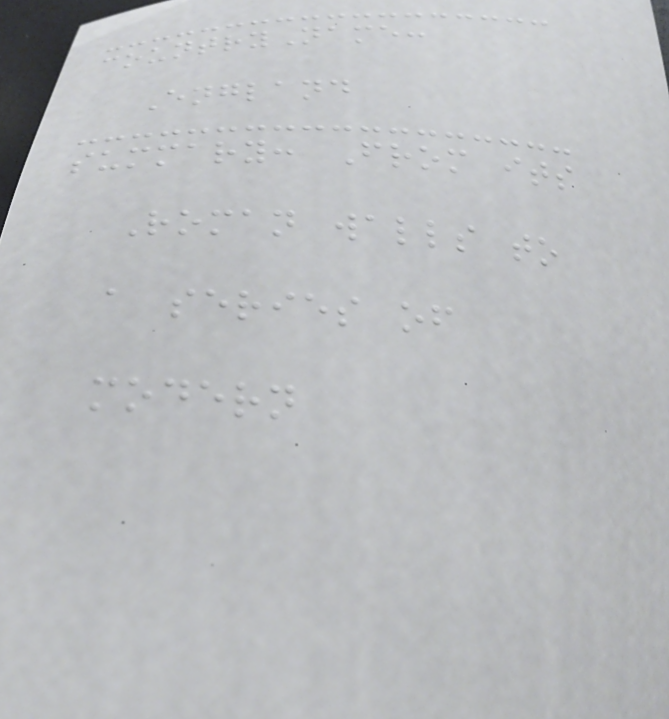countryName:
England
summary: From its
Roman walls to
a series of
modern
